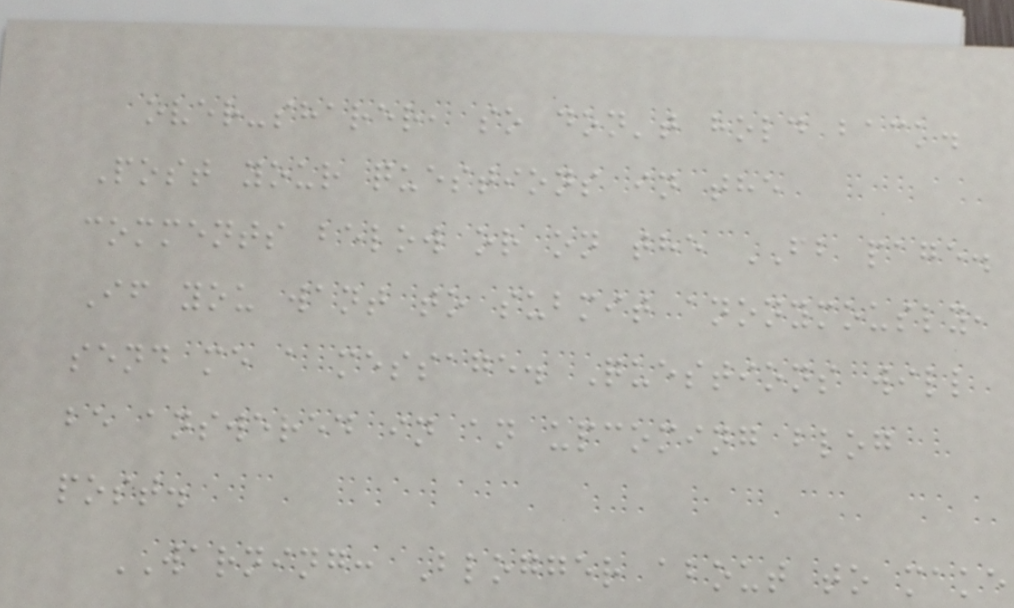over-sharer, so don't hold back.
Post your questions in the
comments below or on the FB page.
If you want to submit anonymously,
send me a message. Questions will
be answered in an upcoming blog
post.
WARNING: Blogger about to make
